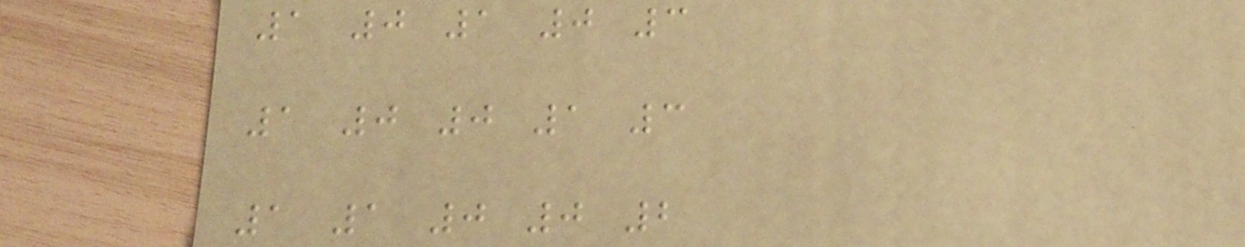1 0 1 0 3
1 0 0 1 3
1 1 0 0 2
